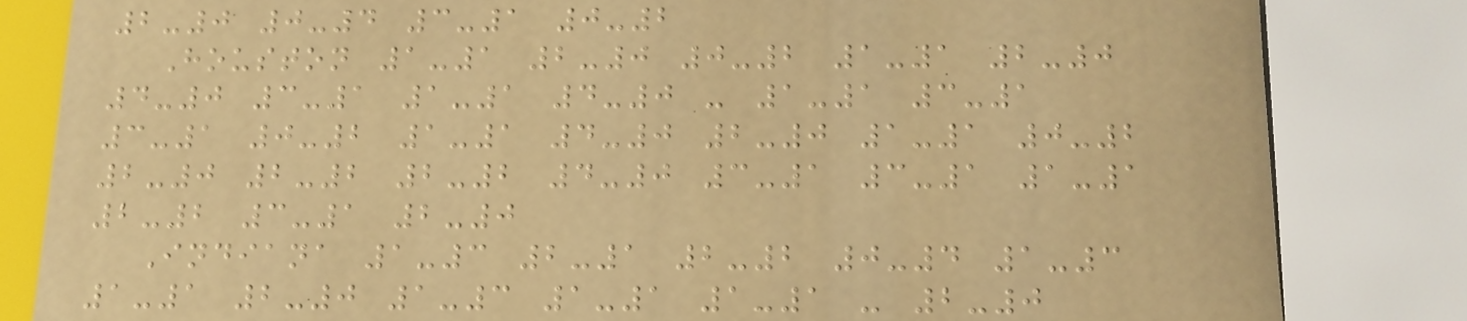2-0 0-4 3-1 0-2
Houston 1-1 2-0 0-2 1-1 2-0
4-0 3-1 1-1 4-0 - 1-1 3-1
3-1 0-2 1-1 4-0 2-0 1-1 0-2
2-0 2-2 2-2 4-0 3-1 3-1 1-1
2-2 3-1 2-0
Indiana 1-3 2-1 2-2 0-4 1-3
1-1 2-0 1-3 1-1 1-1 - 2-0
